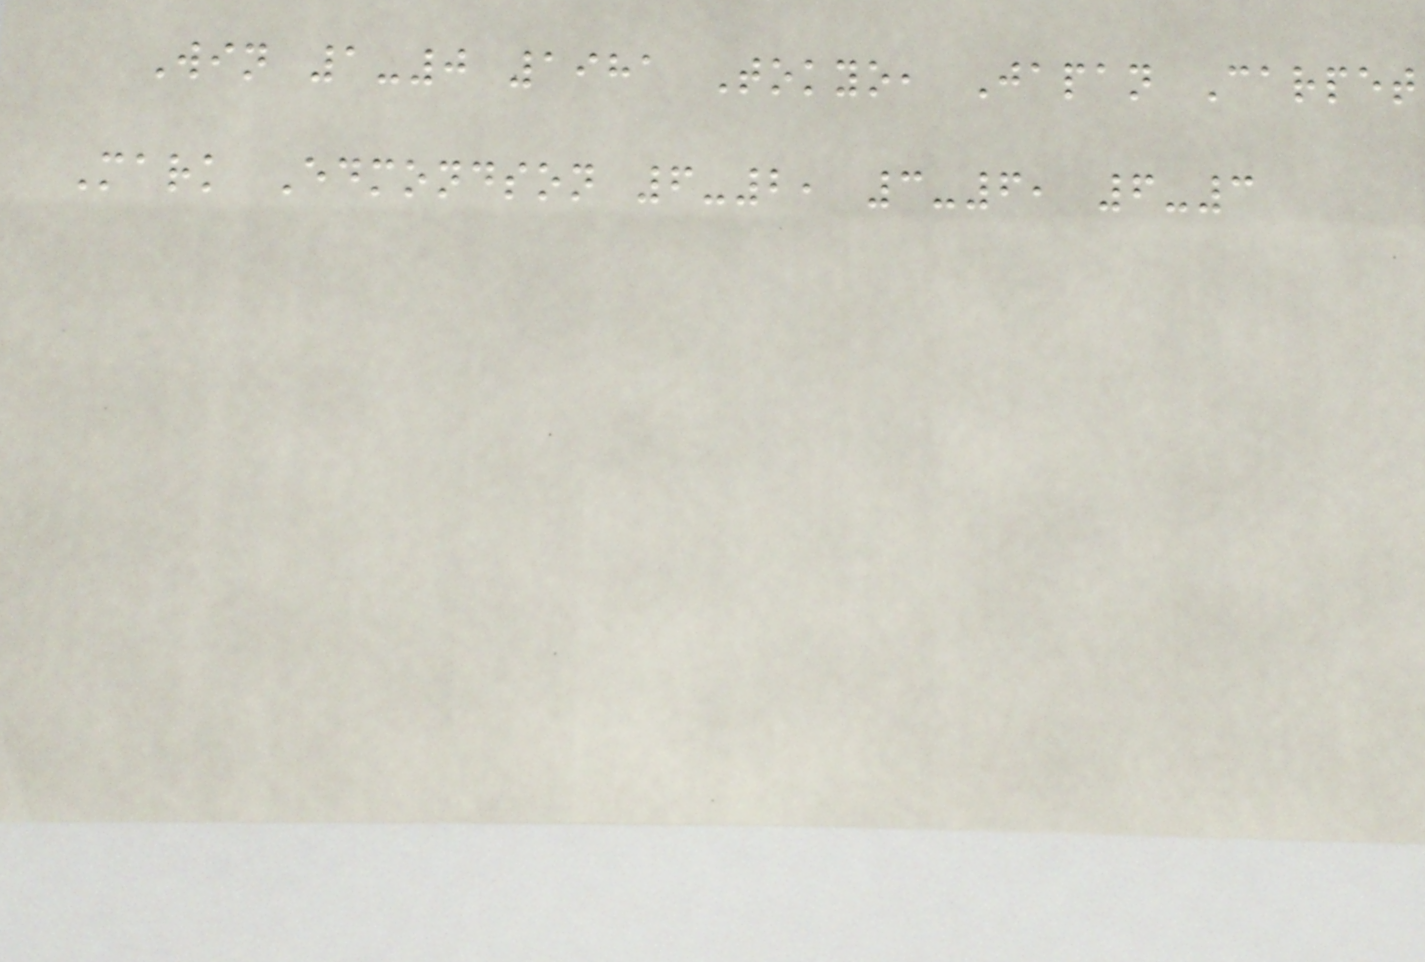Win 1-0 1981 Tokyo, Japan Carpet
Mark Edmondson 6-2, 3-6, 6-3
